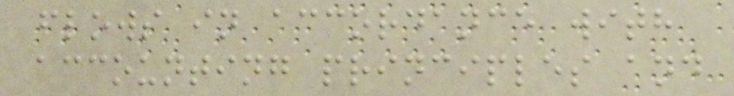flows in accordance with
accounting principles and
